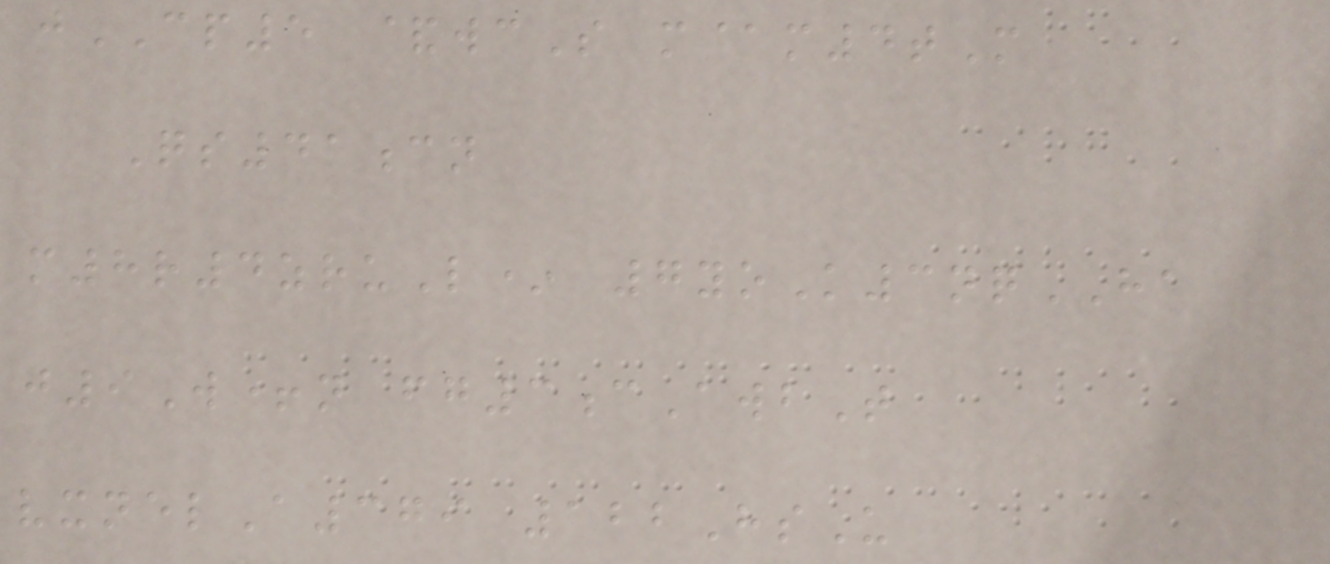jCP5 &wcS m@m4tM
Qs41cn
m8r4zruL* 7yoK3nqHA
j9W+n fg3cAwbT
vxnelA379 122HsU
